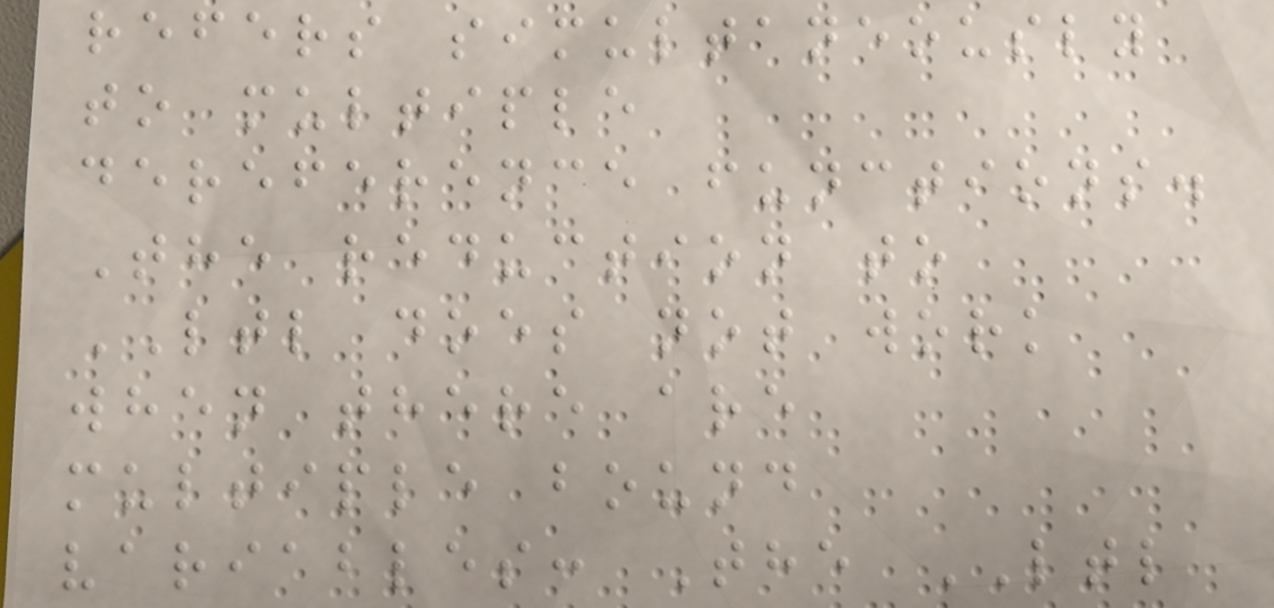refers simultaneously
to multiple
dereference functions.
The reduction to
LTL does not work
when there are
multiple bound
variables: The LTL
